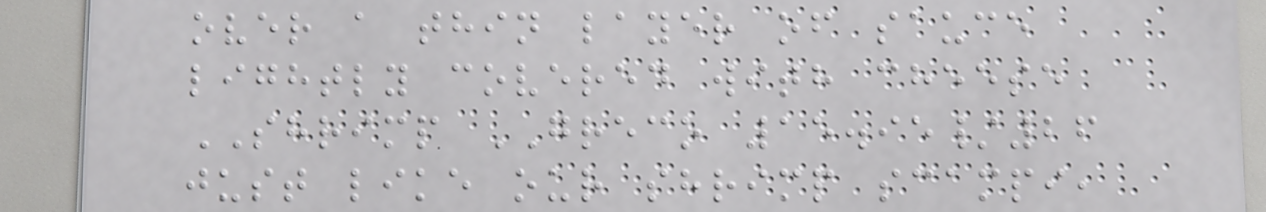over a thin layer of sauce
lightly covered with cheese
SHRIMP GRECO 15.95/26
just like our shrimp scampi,
